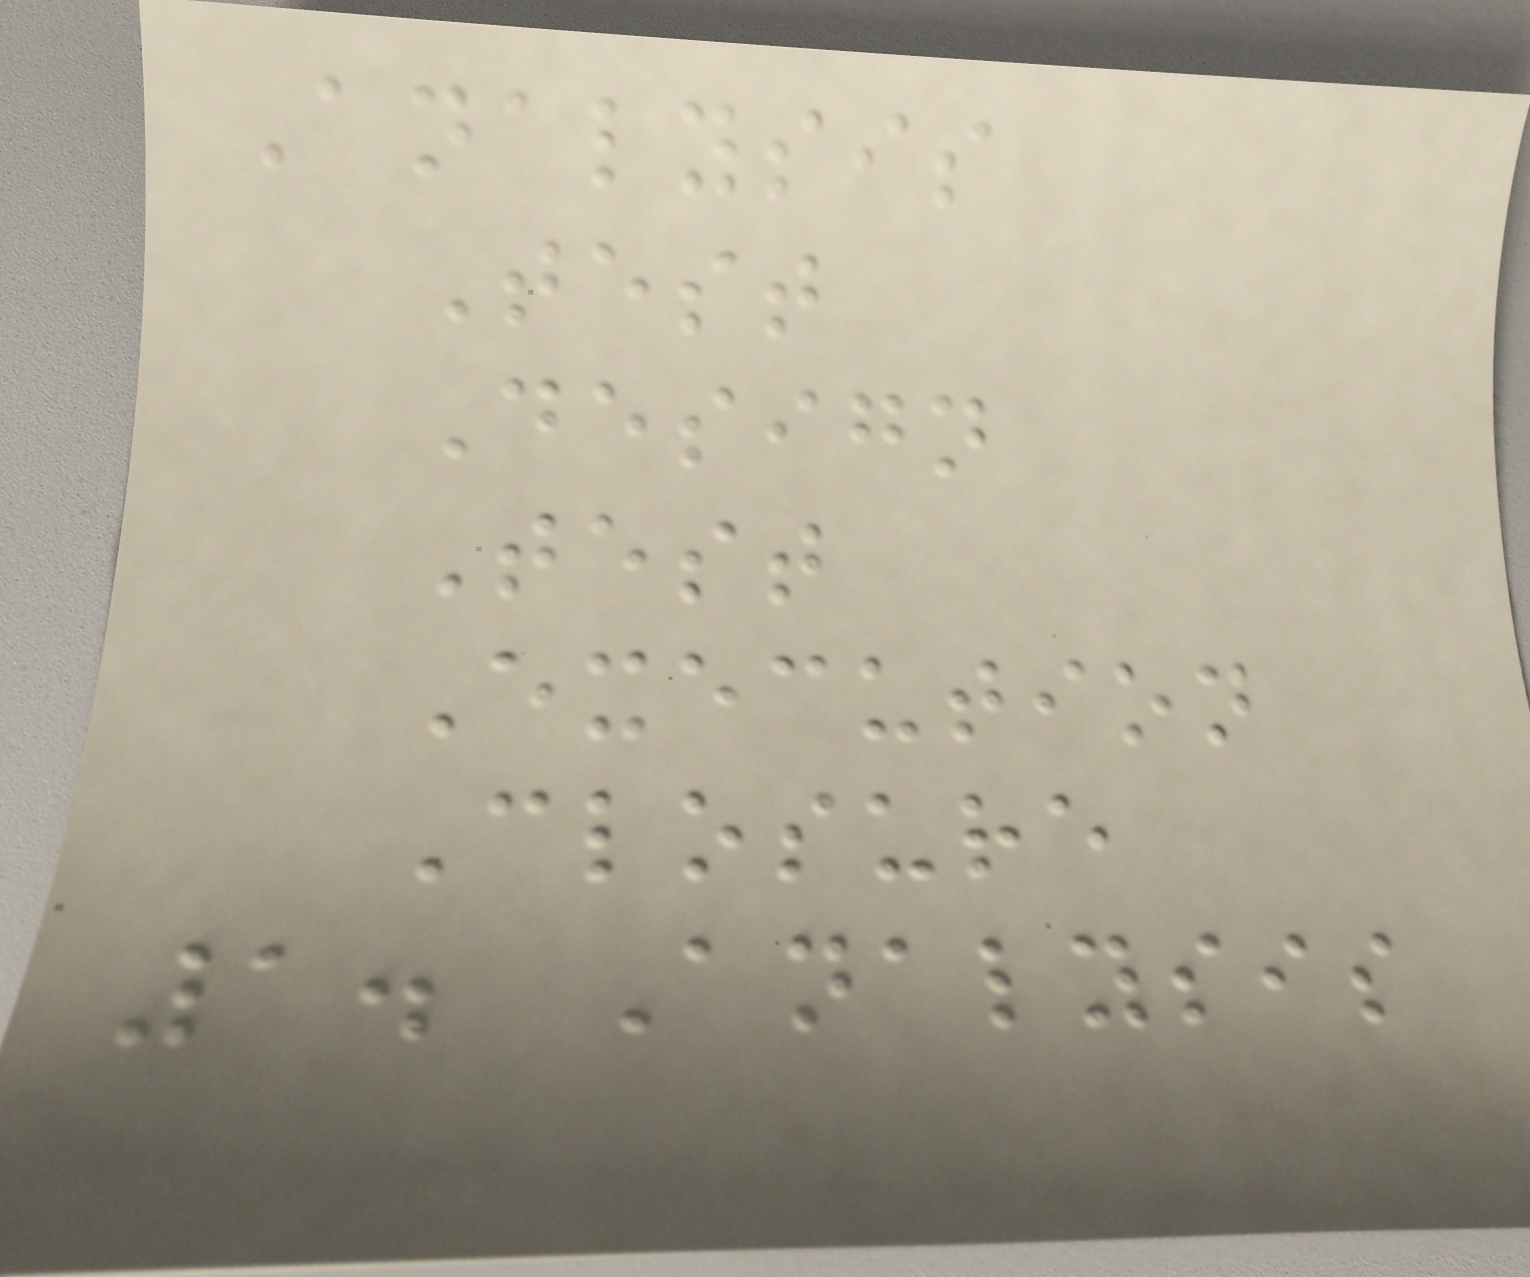Analysis
Test
Design
Test
Execution
Closure
1. Analysis
